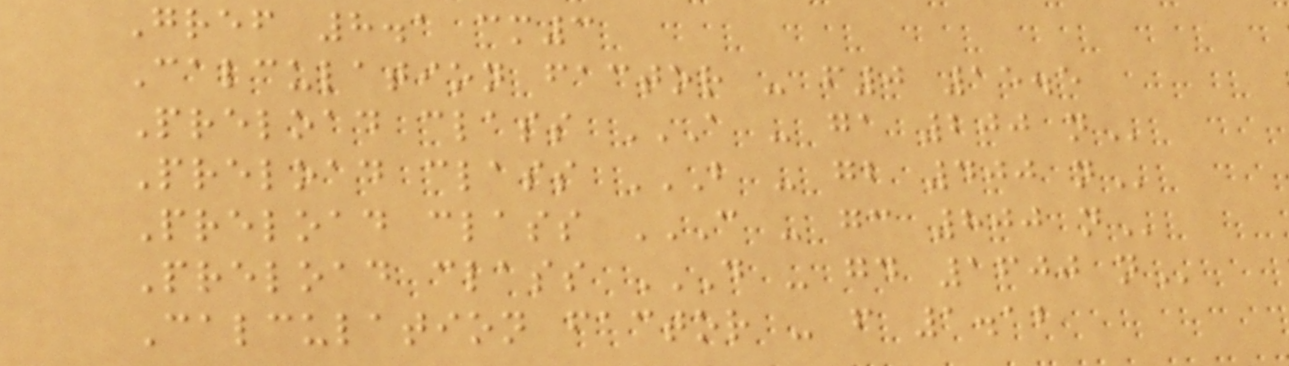Gref 8.1 cm3
Calculation factor - f0 15.5
Preload class A - GA 200 N
Preload class B - GB 400 N
Preload class C - GC 800 N
Preload class D - GD 1600 N
Calculation factor - f 1.12
